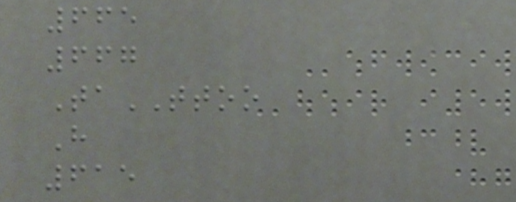665
667
TaTTOO
H
615
